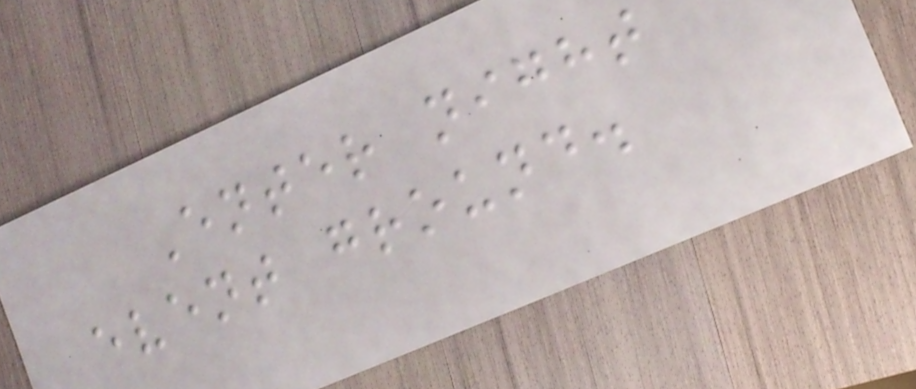Enter night
event ground.
